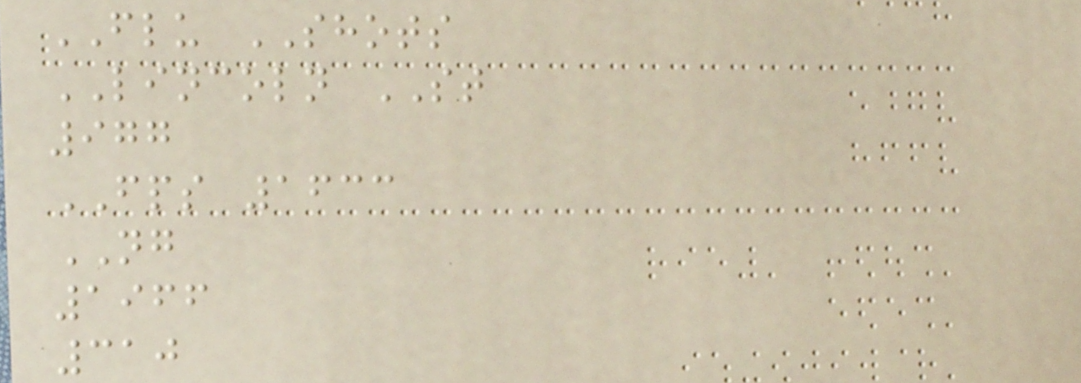FLU SHOTS
LINCOLN ST
977
FPS 1633
NG
1966
310
